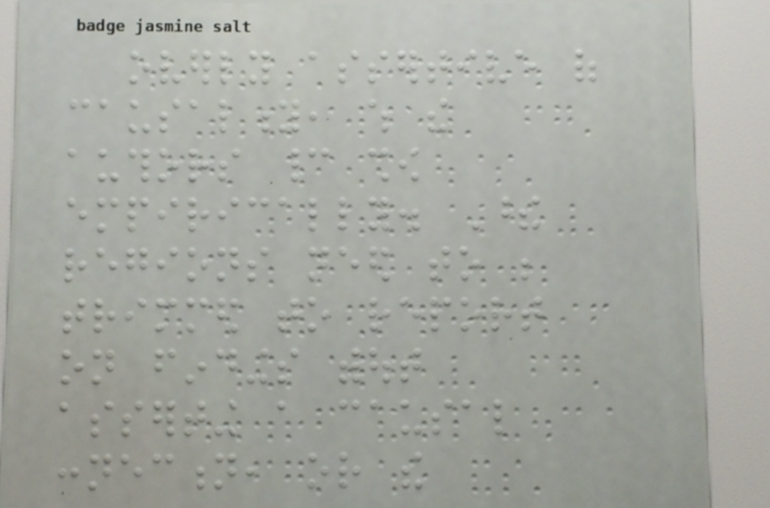overly assertive of
causality, which the
authors cannot show
empirically. These
regions need to be
trimmed to report
on findings without
asserting a causal
connection, or the
